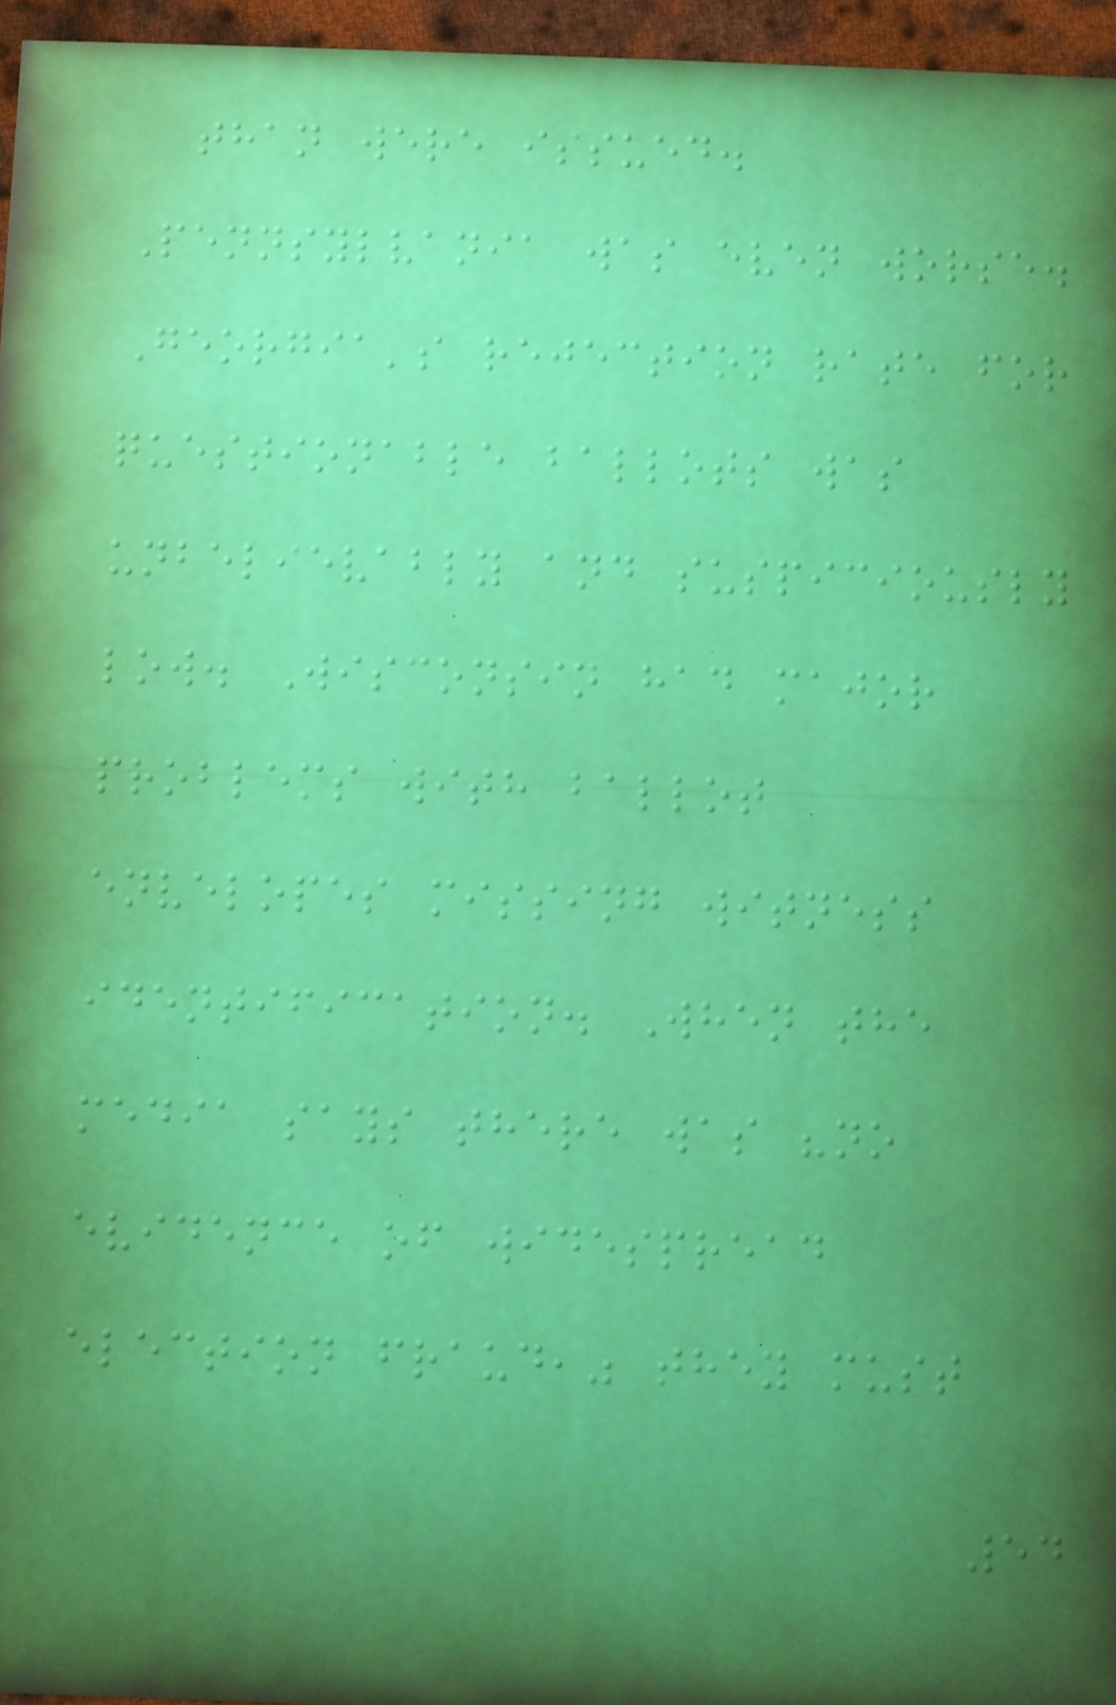than were issued.
Pennsylvania was even worse.
Georgia's rejection rate for
questionable ballots was
unbelievably and suspiciously
low. Wisconsin had major
problems with ballot
envelopes missing witness
identification. When the
media says there was "no
evidence of widespread
election fraud," they must
54
